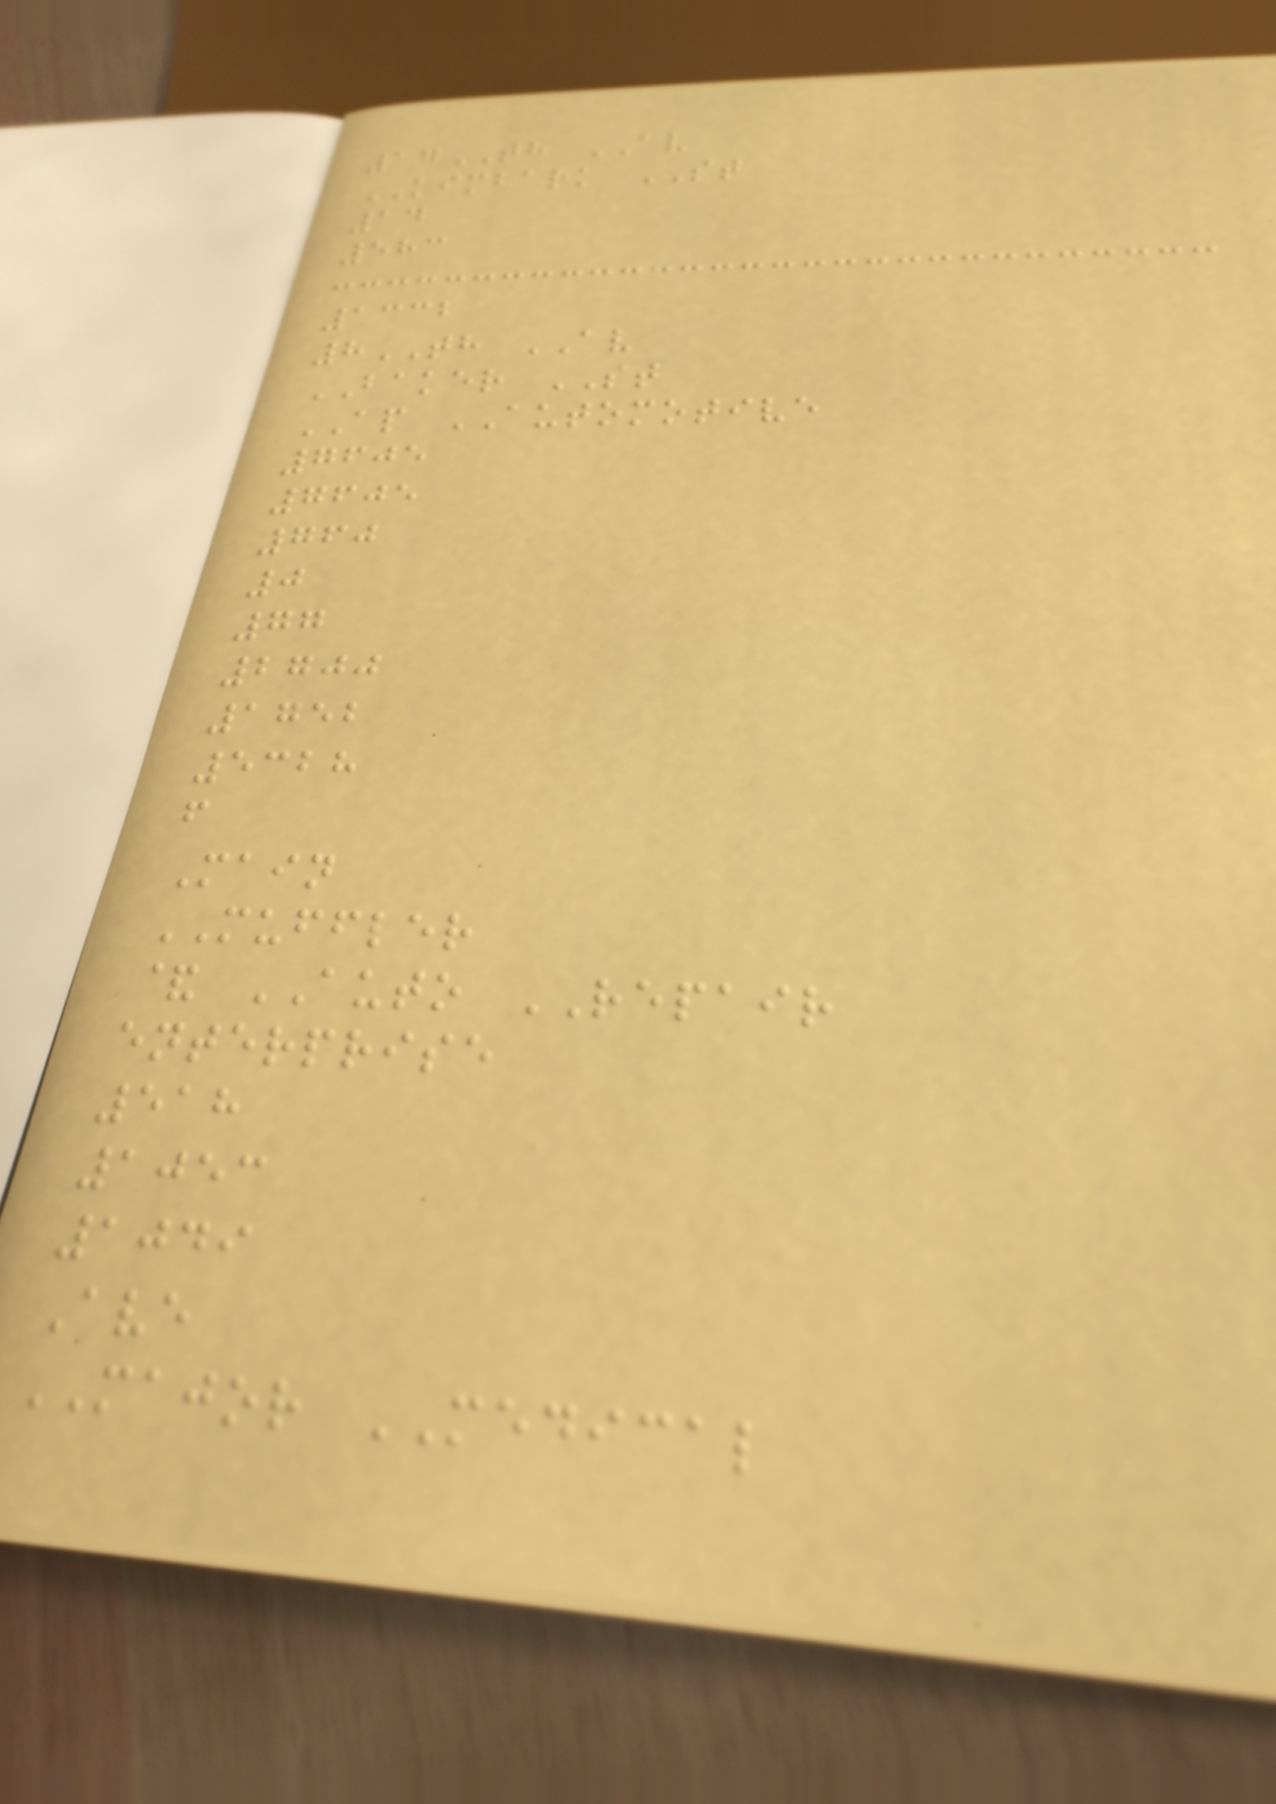17TH AV
KIMBARK ST
14
583
1332
8TH AV
BAKER ST
AP AUTOMOTIVE
7605
7605
760
0
77
2700
1752
5328
f
Main
MUFFLER
& AUTO REPAIR
enterprise
518
1053
1049
Ave
MAJOR MEDICAL
